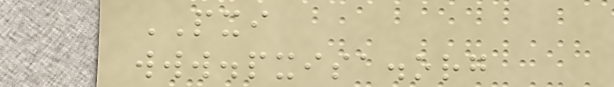PXI
www.pxisa.org
